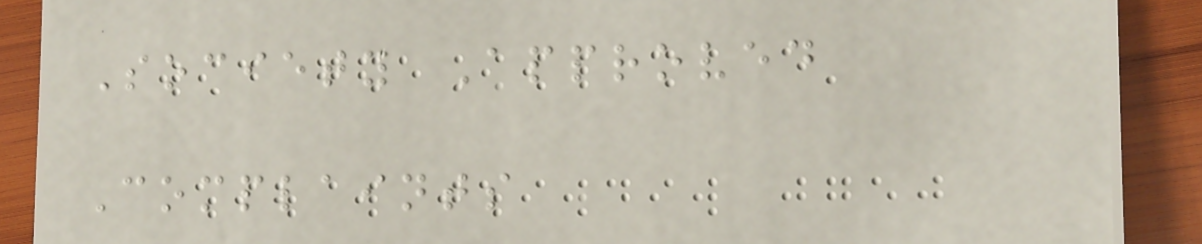Society Approved
Complaints
